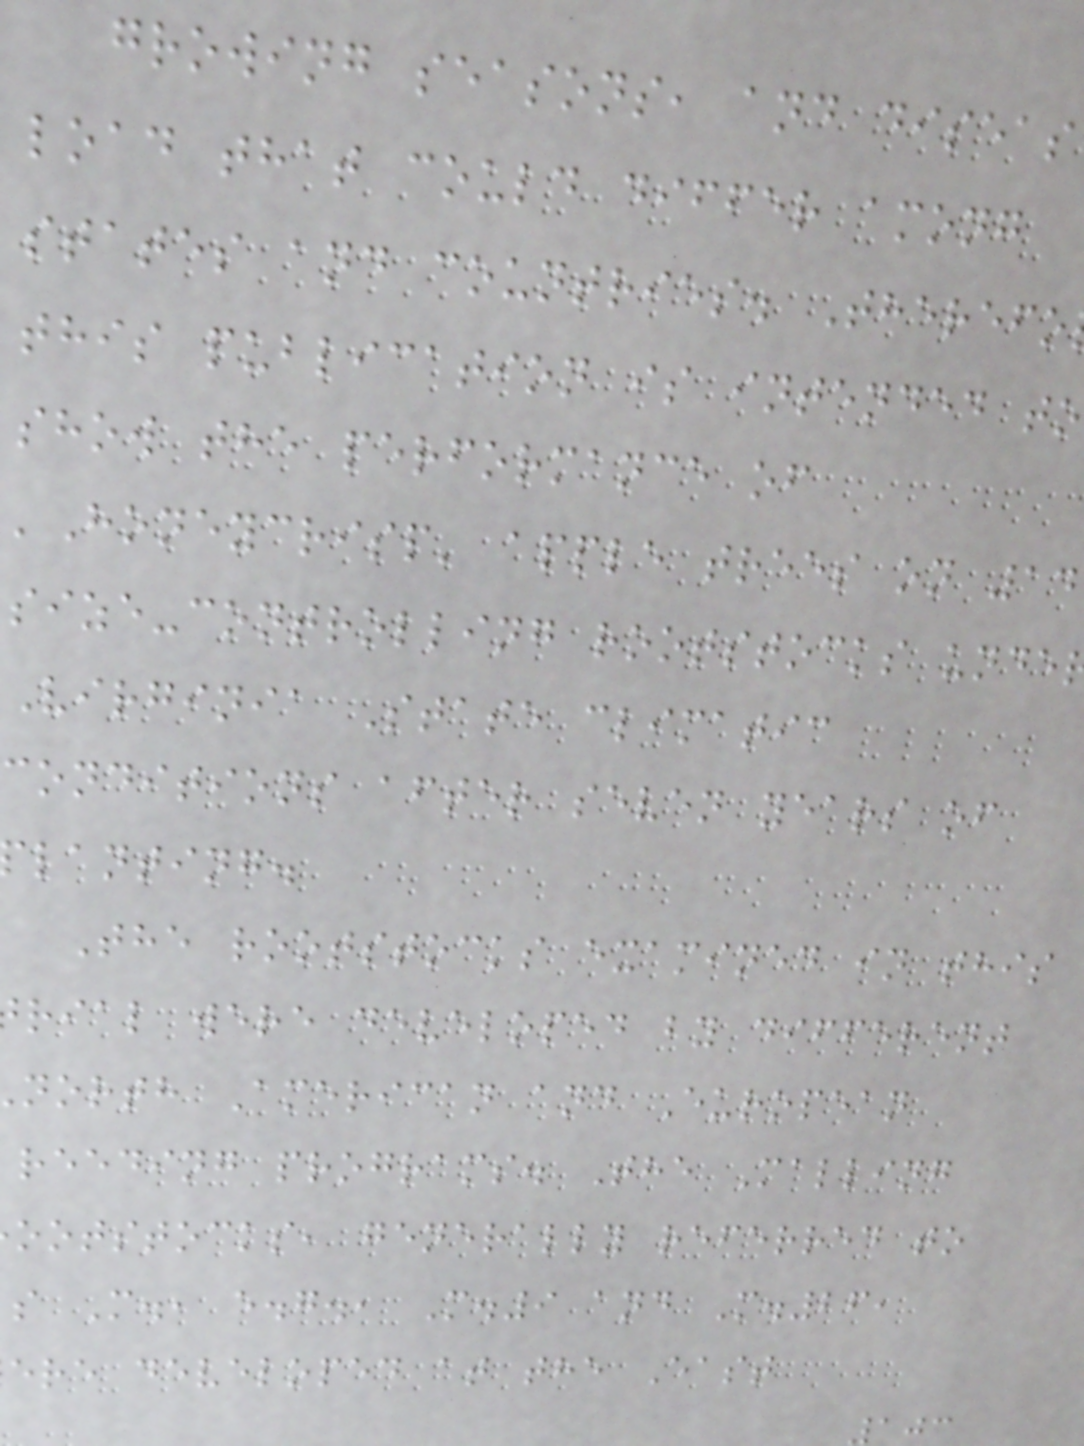growing seasons, and diseas
load that could differ among
states and countries. Therefo
this publication is intended to
show the performance of
'Honeycrisp' apple trees on 14
size-controlling rootstocks unde
Virginia State climatic
conditions after seven years of
lanting.
The rootstocks examined in this
rial were developed by different
north American and European
reeding programs. The Malling
ootstocks, generally referred to
s M., e.g., M.9 and M.26,
ere developed at the East
